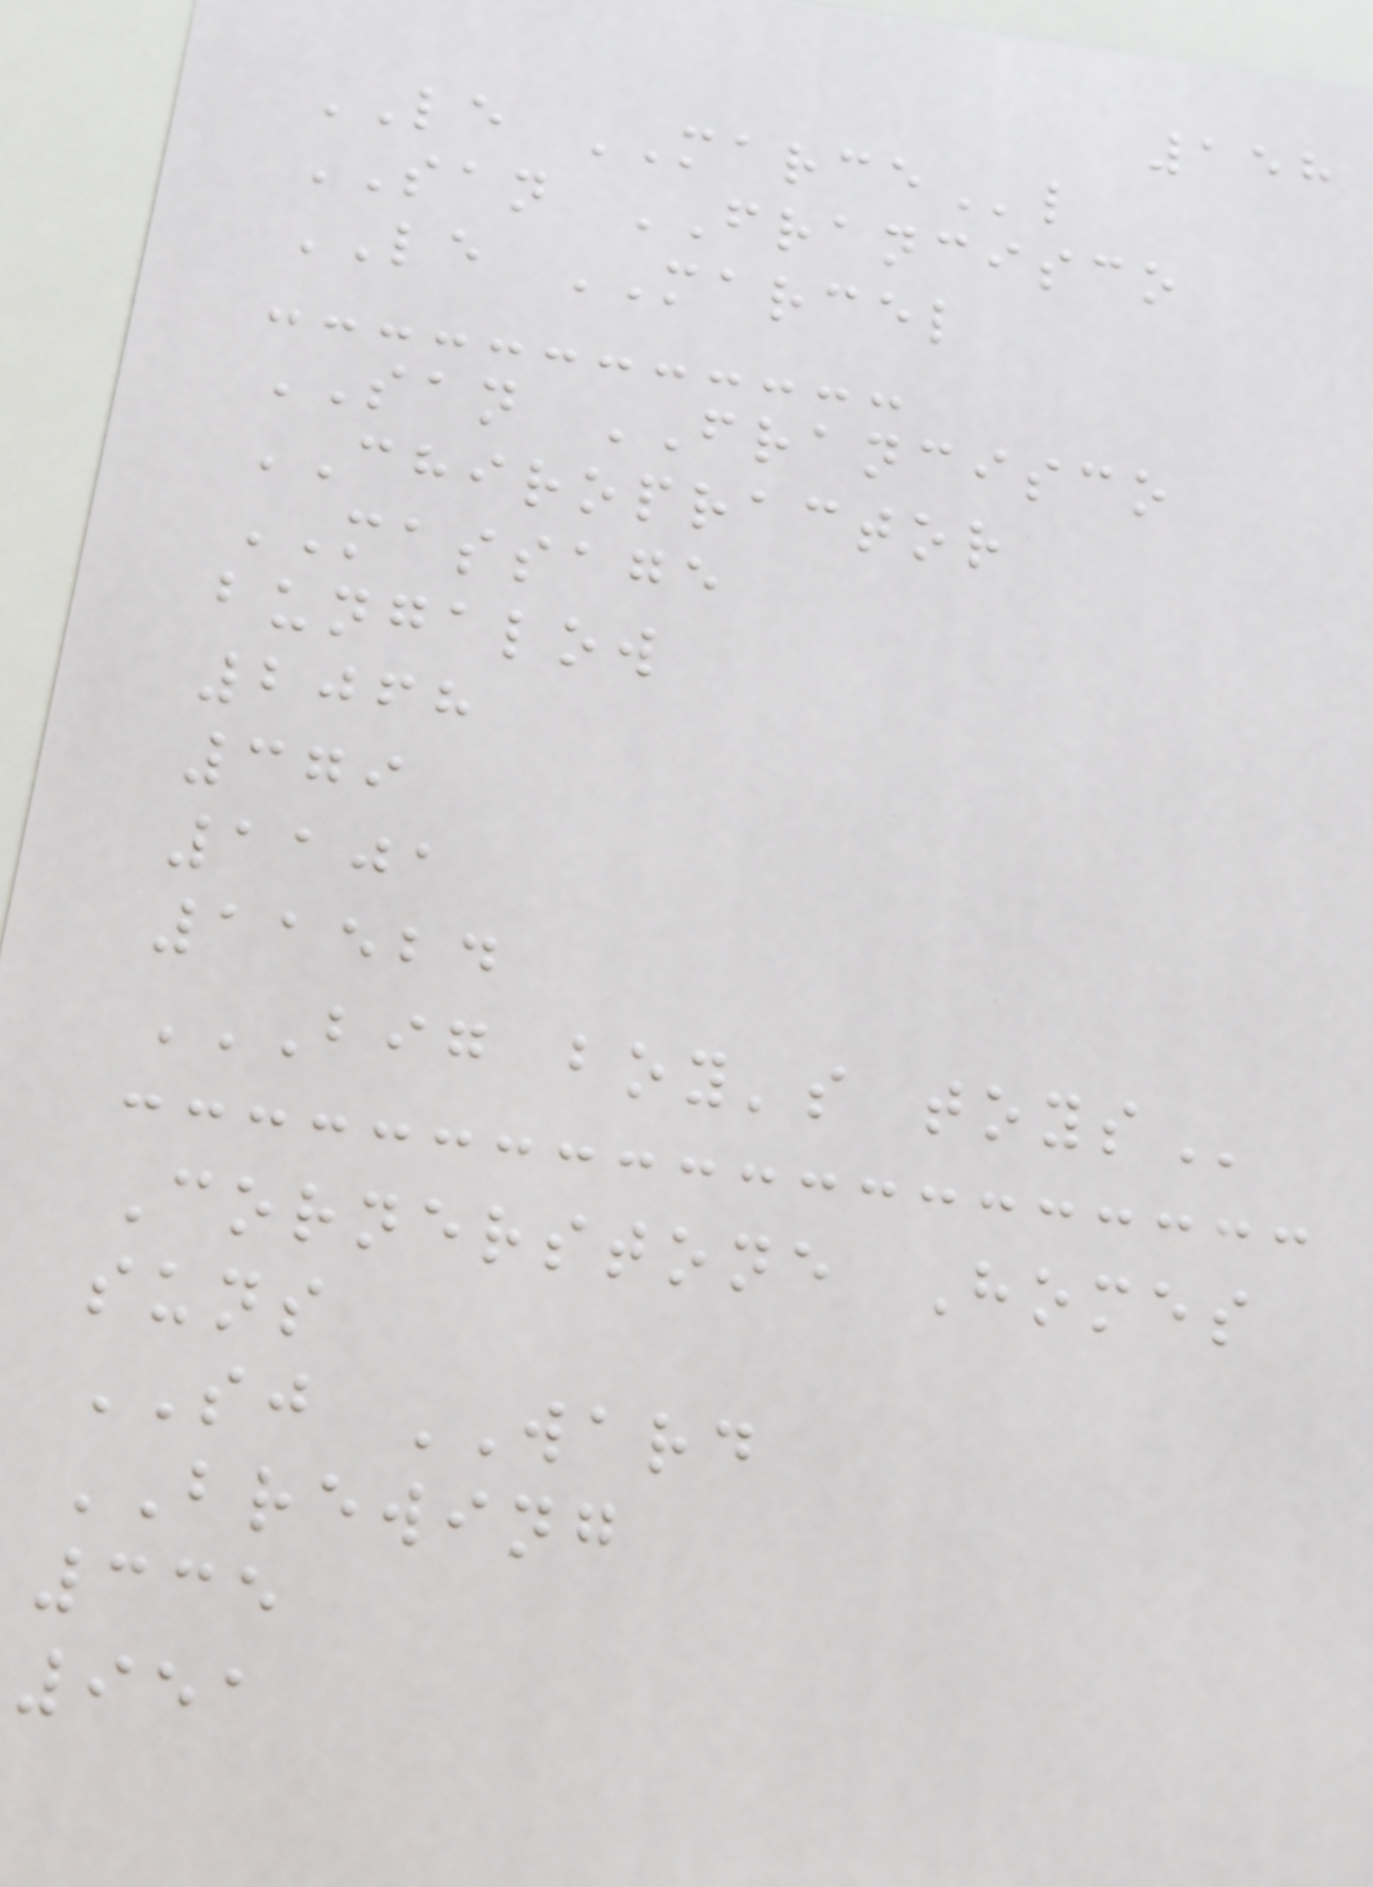158
LE MARCEl
SAN FRANCISCO
LE MARCEL
SAN FRANCISCO
CHIROPRACTOR
MASSAGE
bungalow
2068
379
1101
11524
BIG BOY'S TOYS
Cornerstone Homes
suns
SJ WARD
BREWING
335
951
